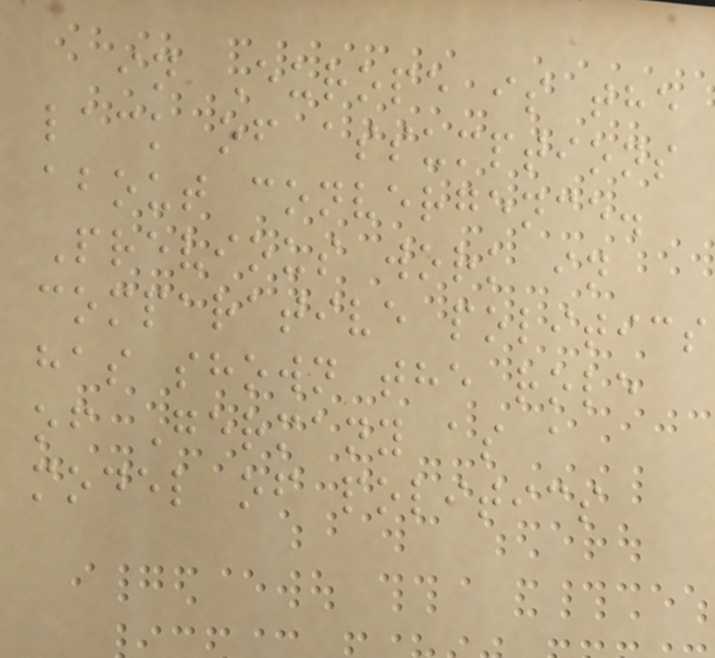in Europe is the
lack of assumptions
about convergence.
Previous work in
comparative politics
has shown the role
of Germany as a
model of politics
